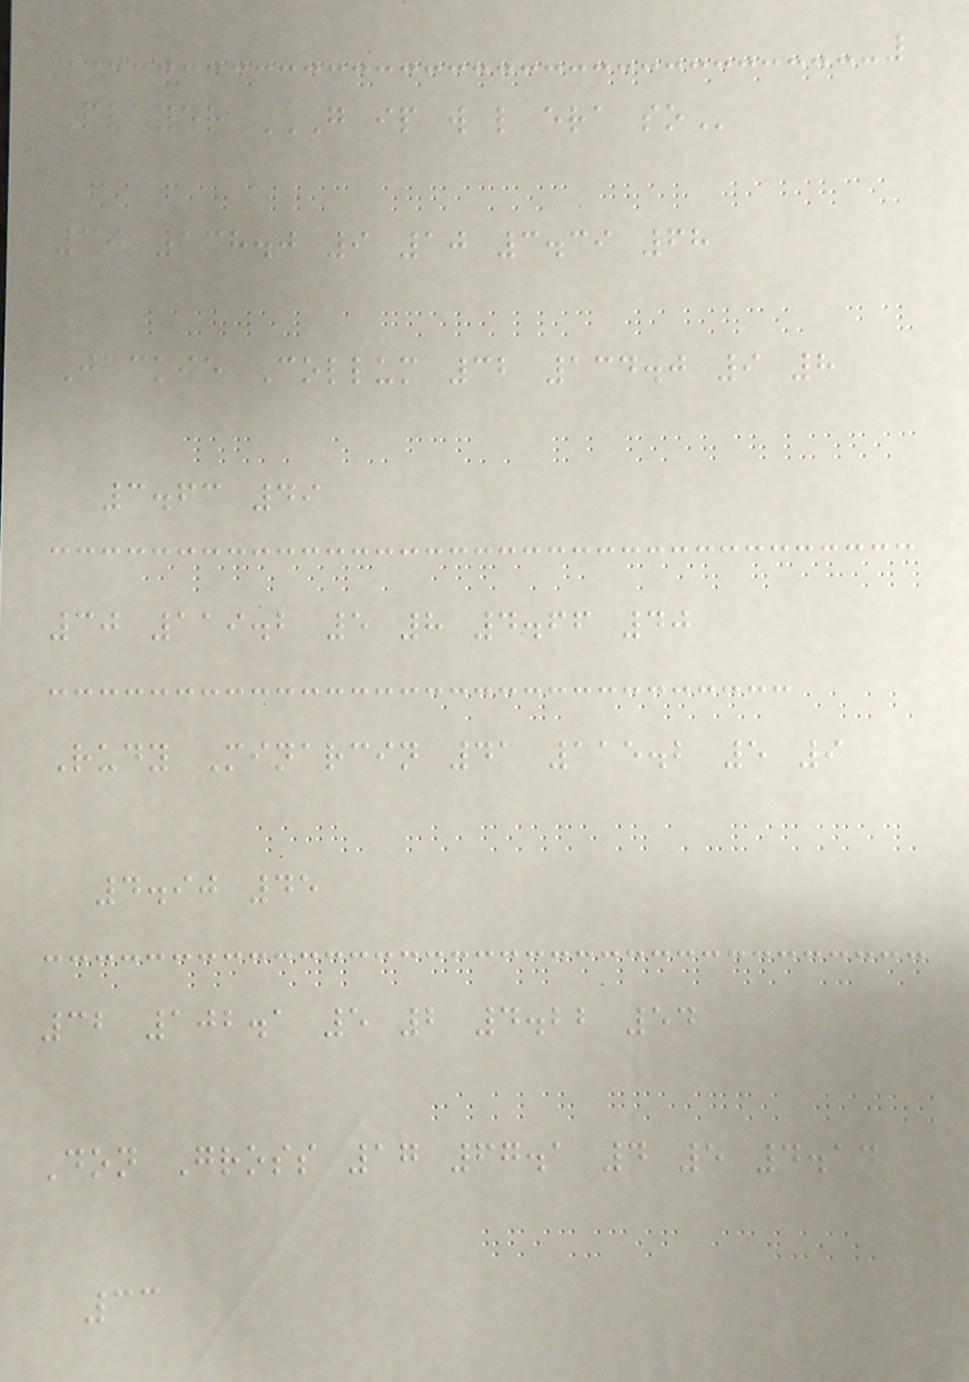Player G IP W L ERA SO
39 138.0 9 10 3.39 68
Jackie Collum 32 134.0 9 8
3.63 49
30 119.2 5 8 4.66 40
Rudy Minarcin 41 115.2 5 9
4.90 45
32 102.1 5 2 4.22 54
Don Gross 17 67.1 4 5 4.14
33
